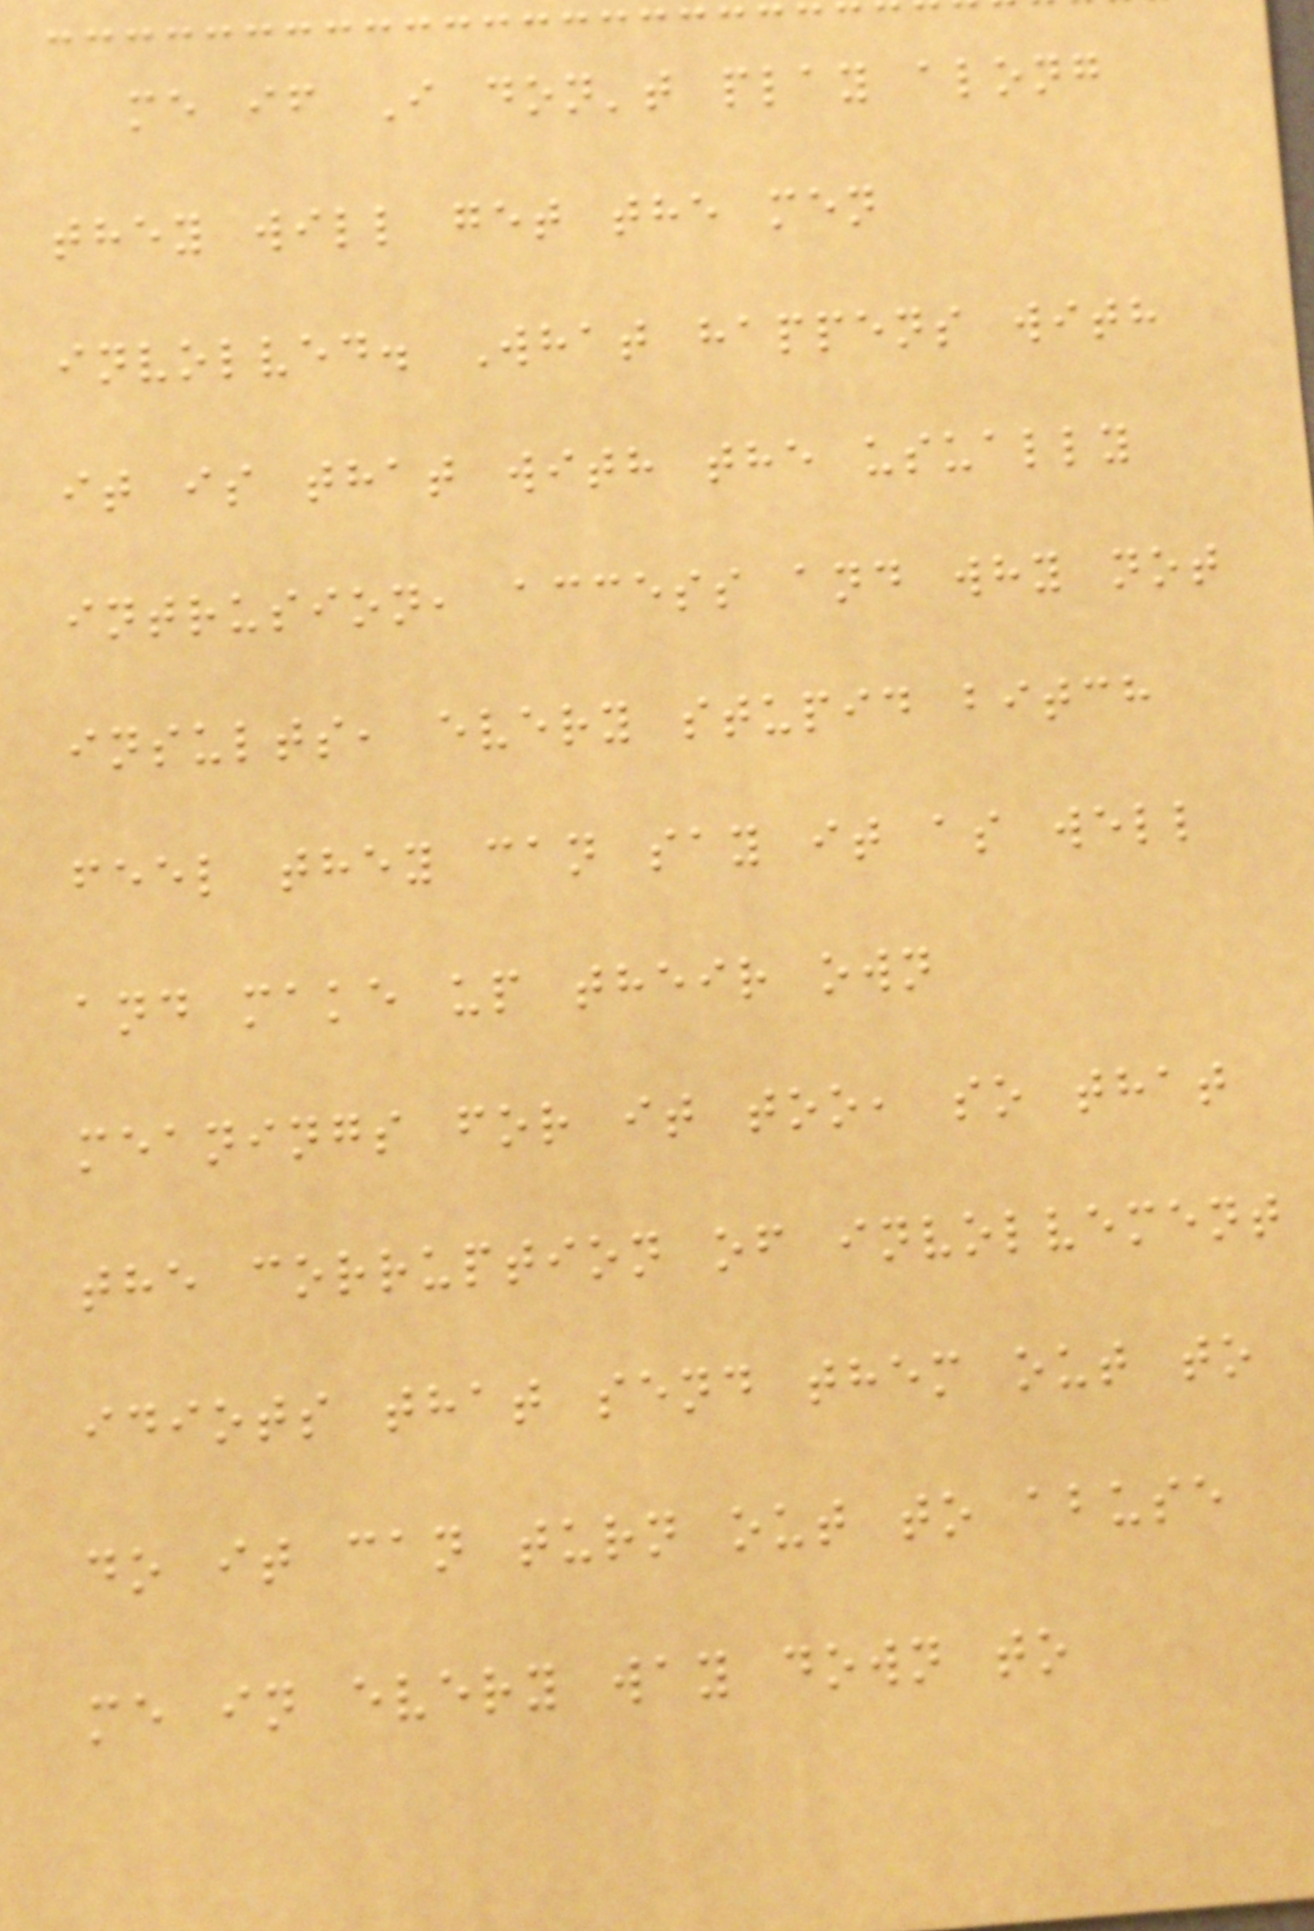me if I don't play along
they will get the men
involved. What happens with
it is that with the usually
intrusion, access and why not
insults, every stupid bitch
feel they can say it as well
and make up their own
meanings for it too, so that
the corruption of involvement
idiots that send them out to
do it can turn out to abuse
me in every way down to
